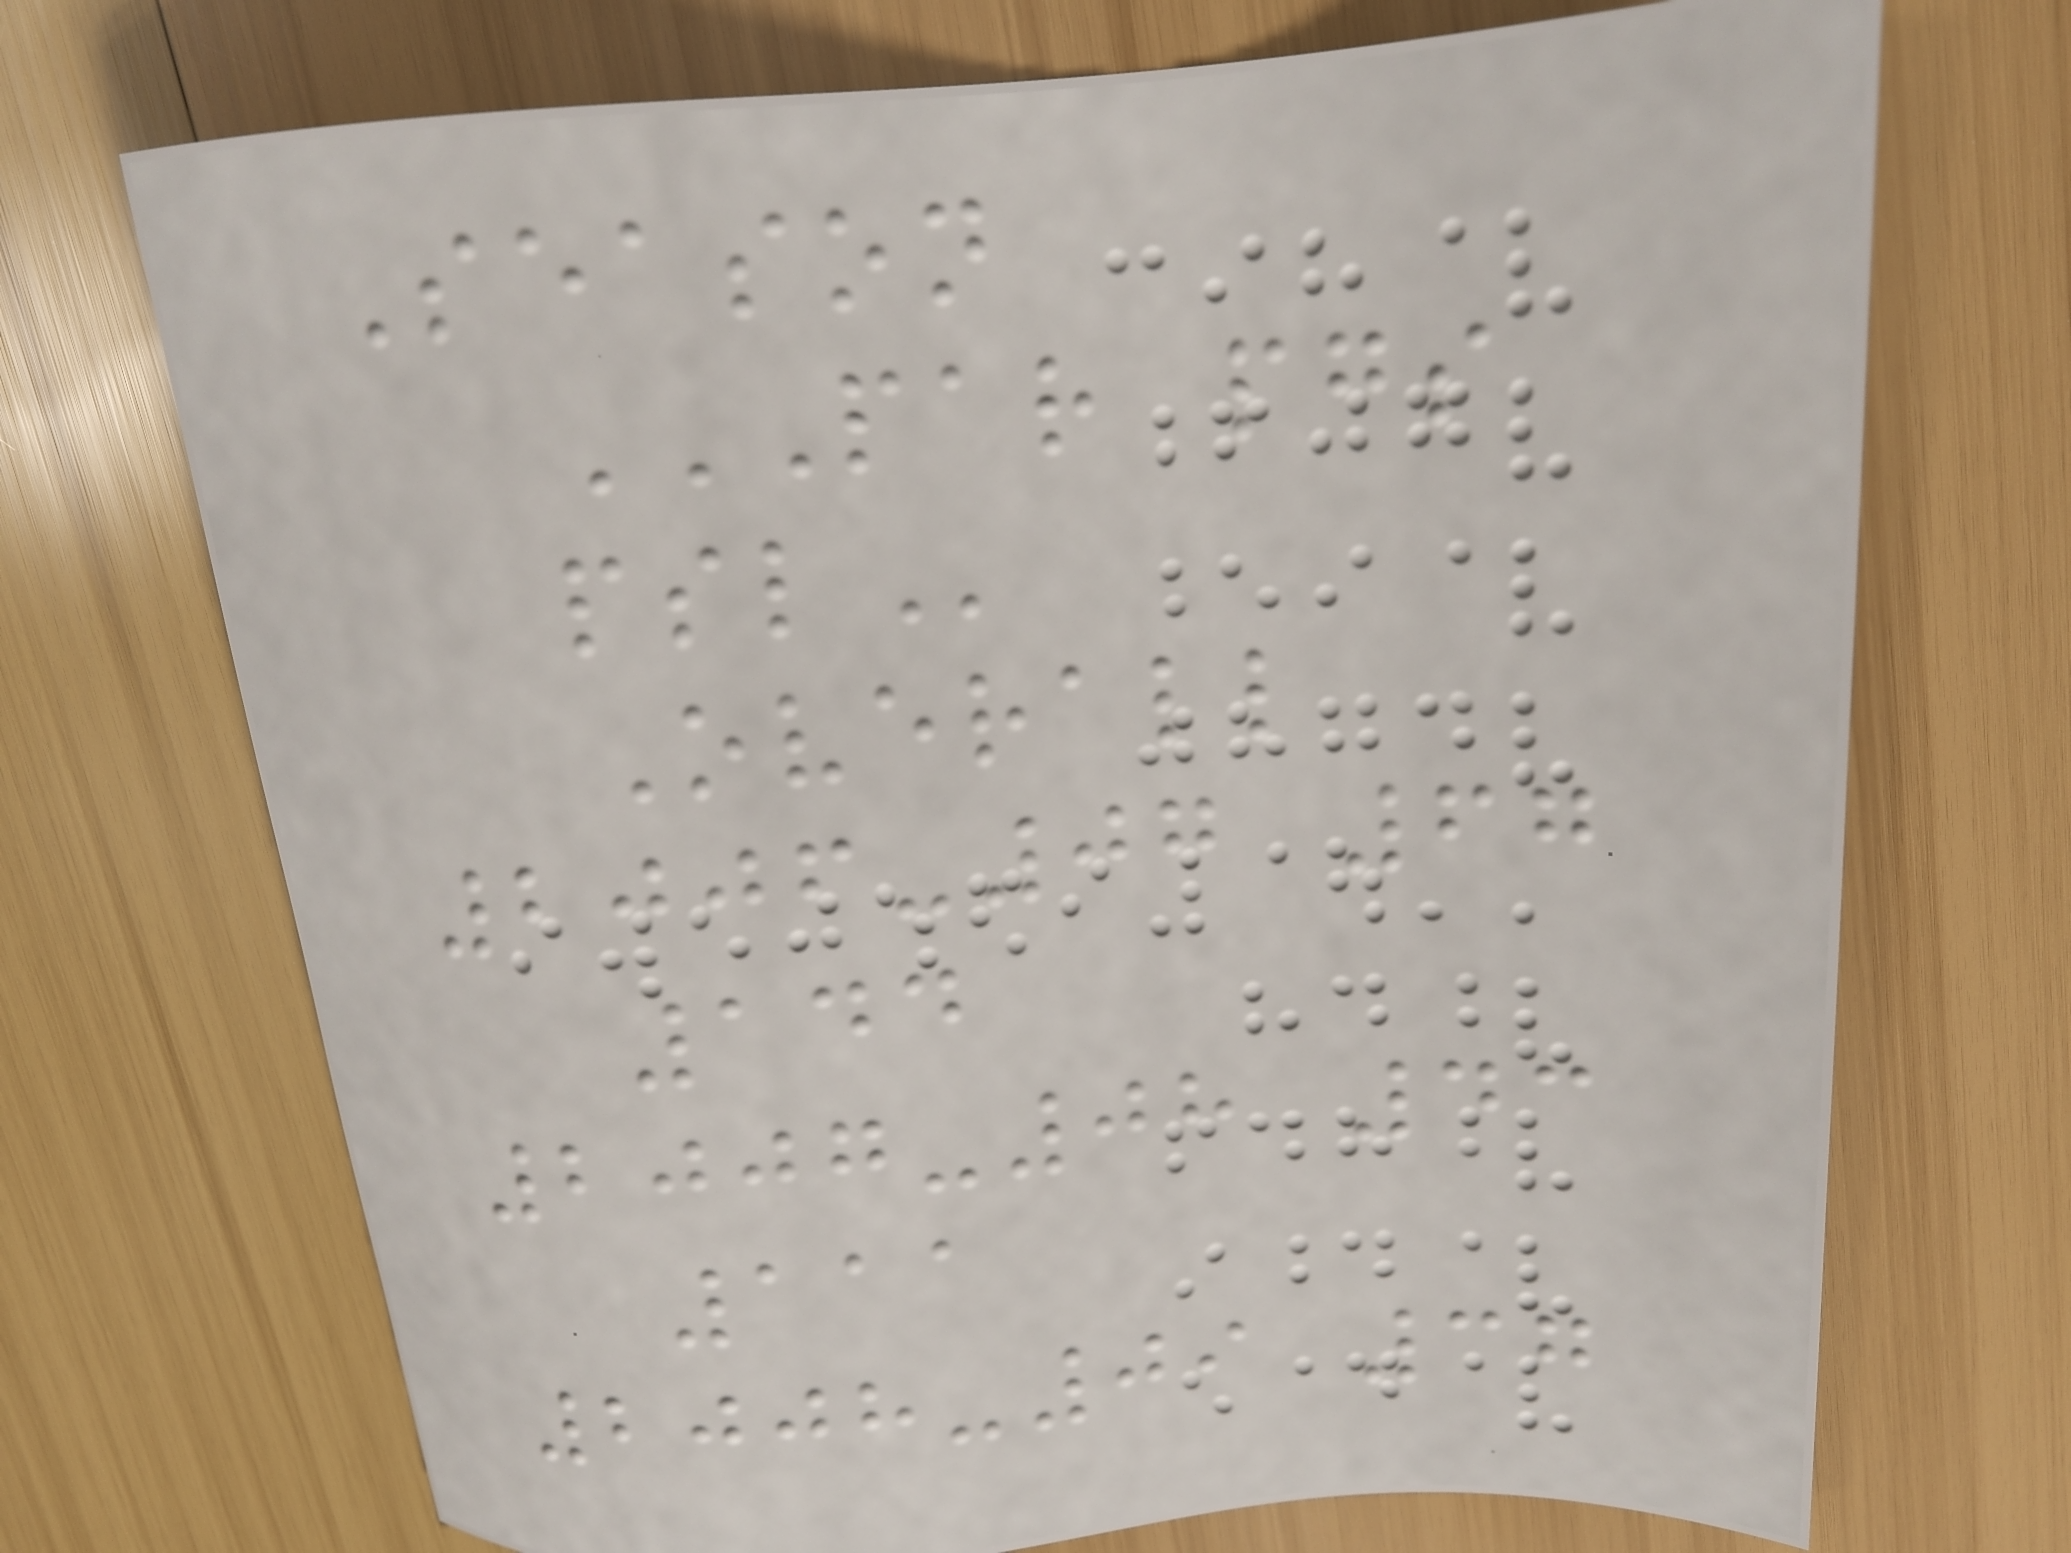Season
PAR PGS
PSL
Overall
2006-07 67
144
2007-08 43
111
2008-09 37
